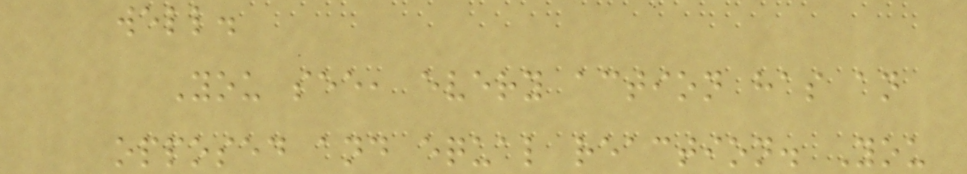well.
You see, every action has an
opposed and equal reaction. You
